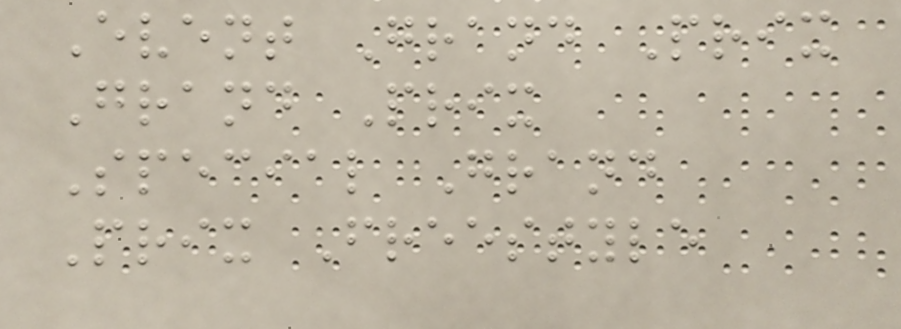Event Grand Prix
Grand Prix
Special Grand
Prix Freestyle
